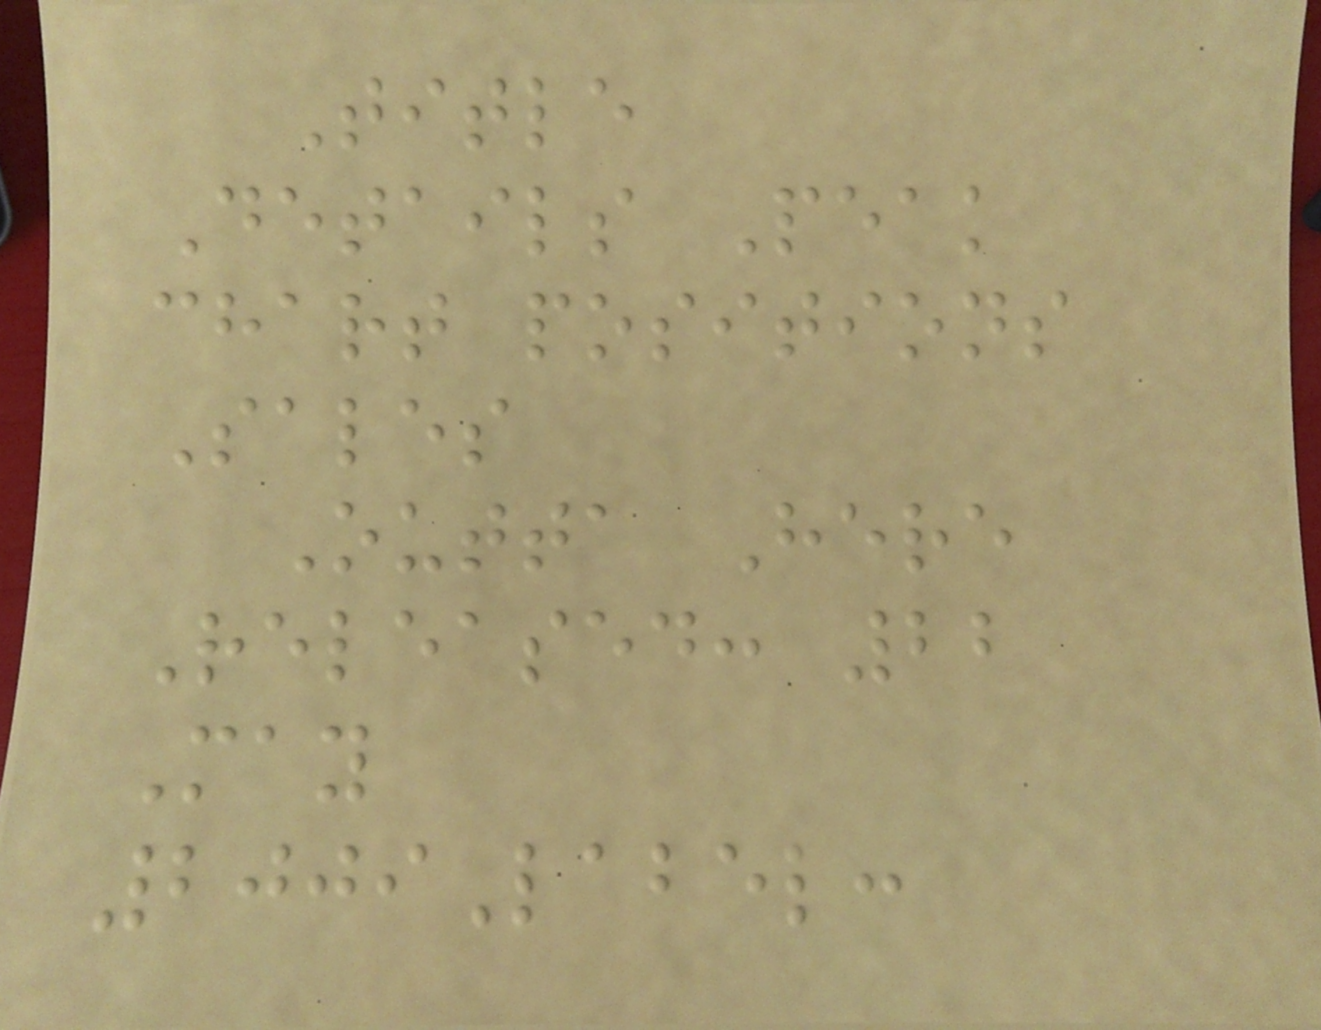Title
Details Peak
chart positions
Sales
Outta Here
Released: 22
May
2009Label:
